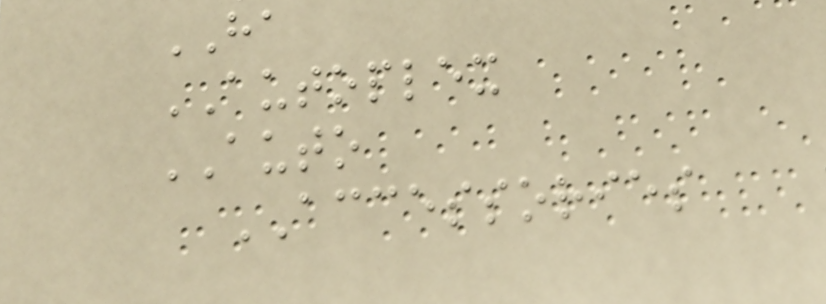HA
AUTOPLEX
AUTO
ACCESSORIES
